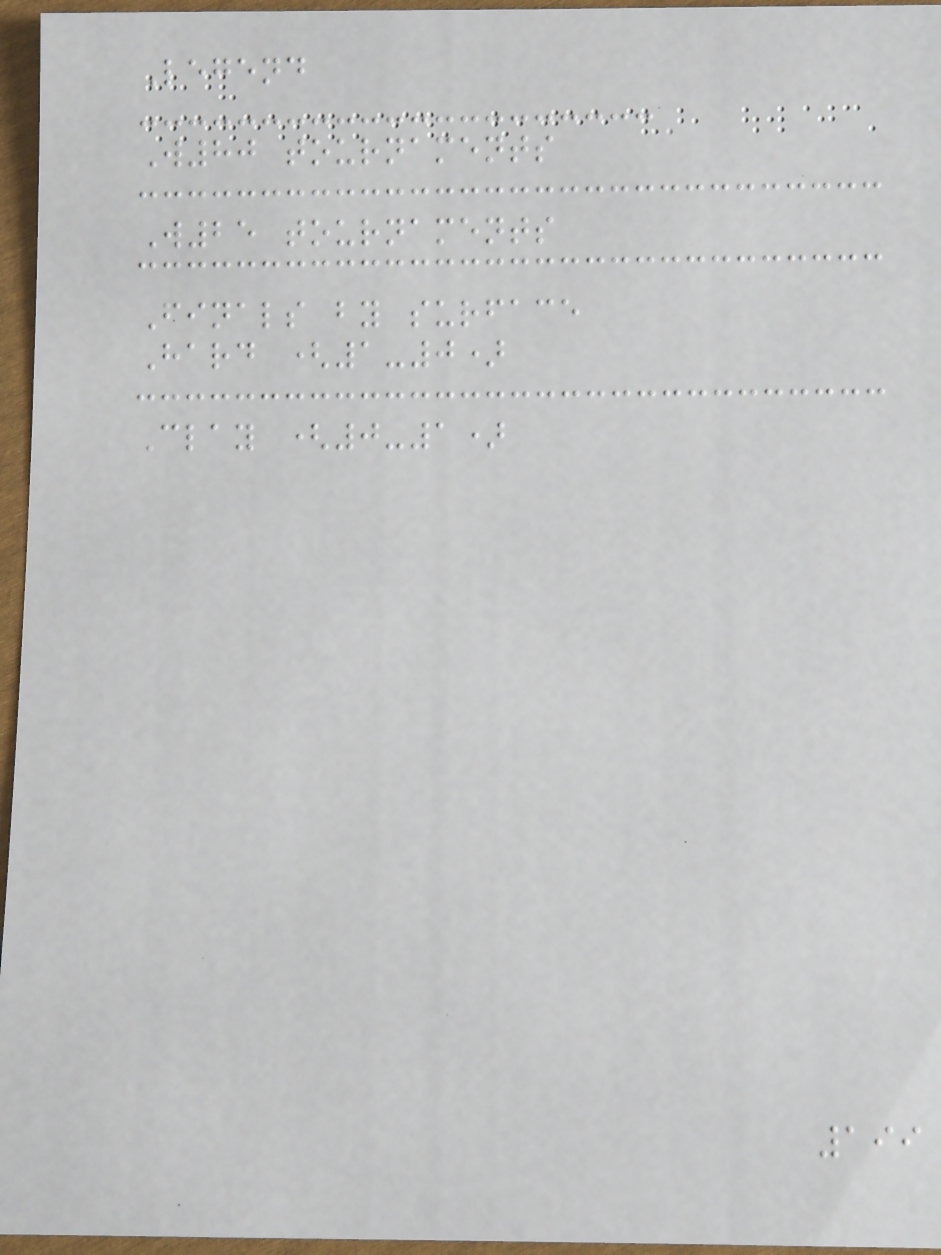Legend
W80 tournaments
W25 tournaments
Finals by surface
Hard (1-0)
Clay (0-1)
199
